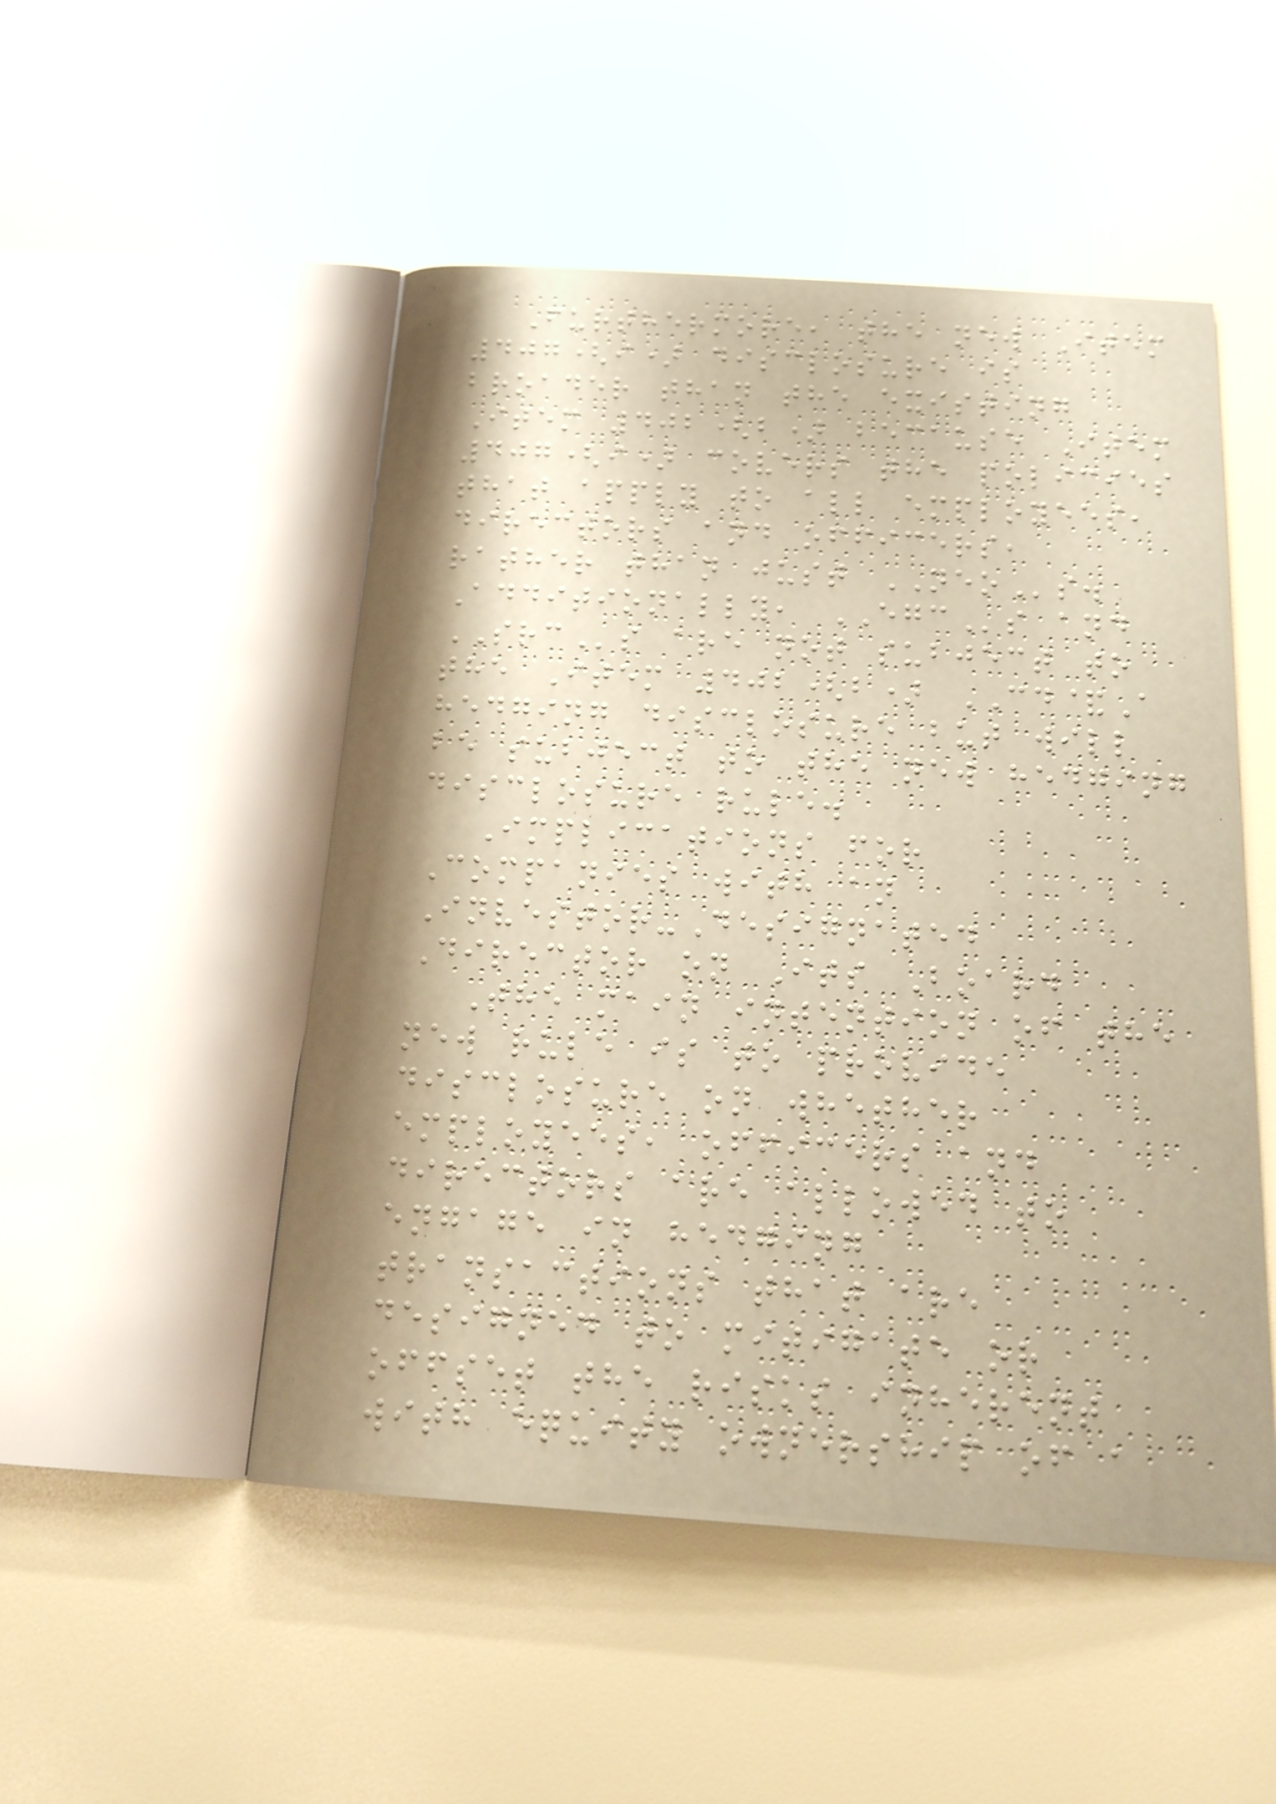Furthermore, the new Item
407(i) disclosure is
broader than the existing
Item 402(b) because Item
407(i) covers the policies
that apply to all employees,
directors and officers,
rather than just NEOs.
Additionally, EGCs and
SRCs are not subject to
the Item 402(b) CD&A
hedging disclosure but will
be subject to the new hedging
disclosure rule.
Implications for
Companies with an
Investor-Designated
Director on Its Board
The main intention of the
new rule is to provide
disclosure on whether
employees, officers and
directors are allowed to
engage in hedging
transactions that are
designed to mitigate or
offset the risks inherent
with equity ownership of a
